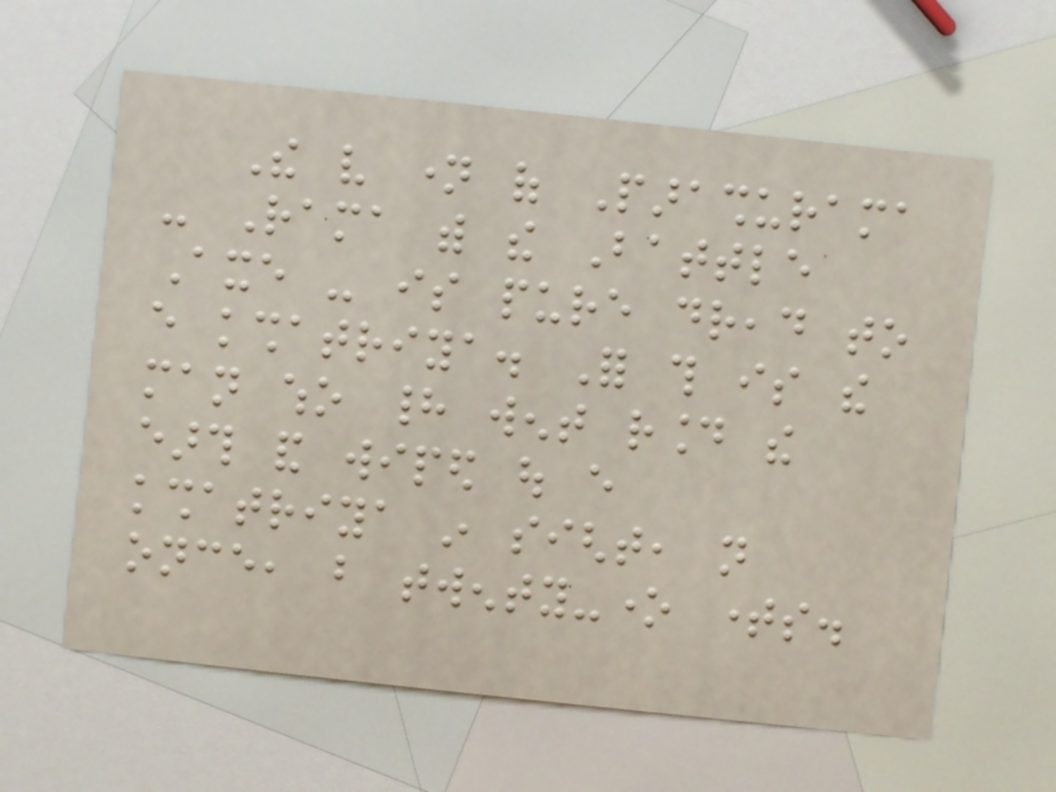The very name of Parashurama
- Rama with the Battle
Axe - is pure dread to
every kshatriya. For this is the
man who had went round the
earth and wiped out every
kshatriya in sight, not
once, but twenty-one times.
